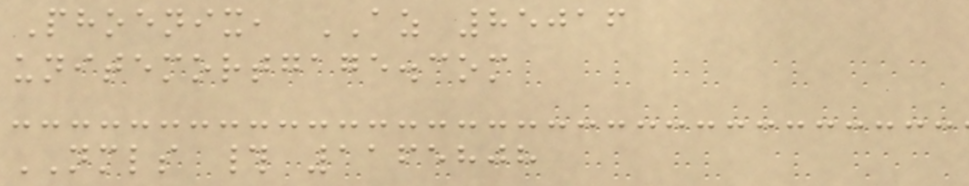Phoenix, AZ 85016
unitemortgage.com
NMLS # 1165808
